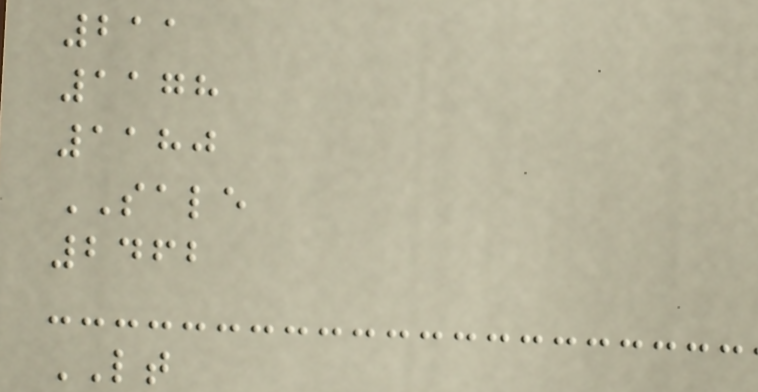211
1178
1180
SALE
2462
LT
